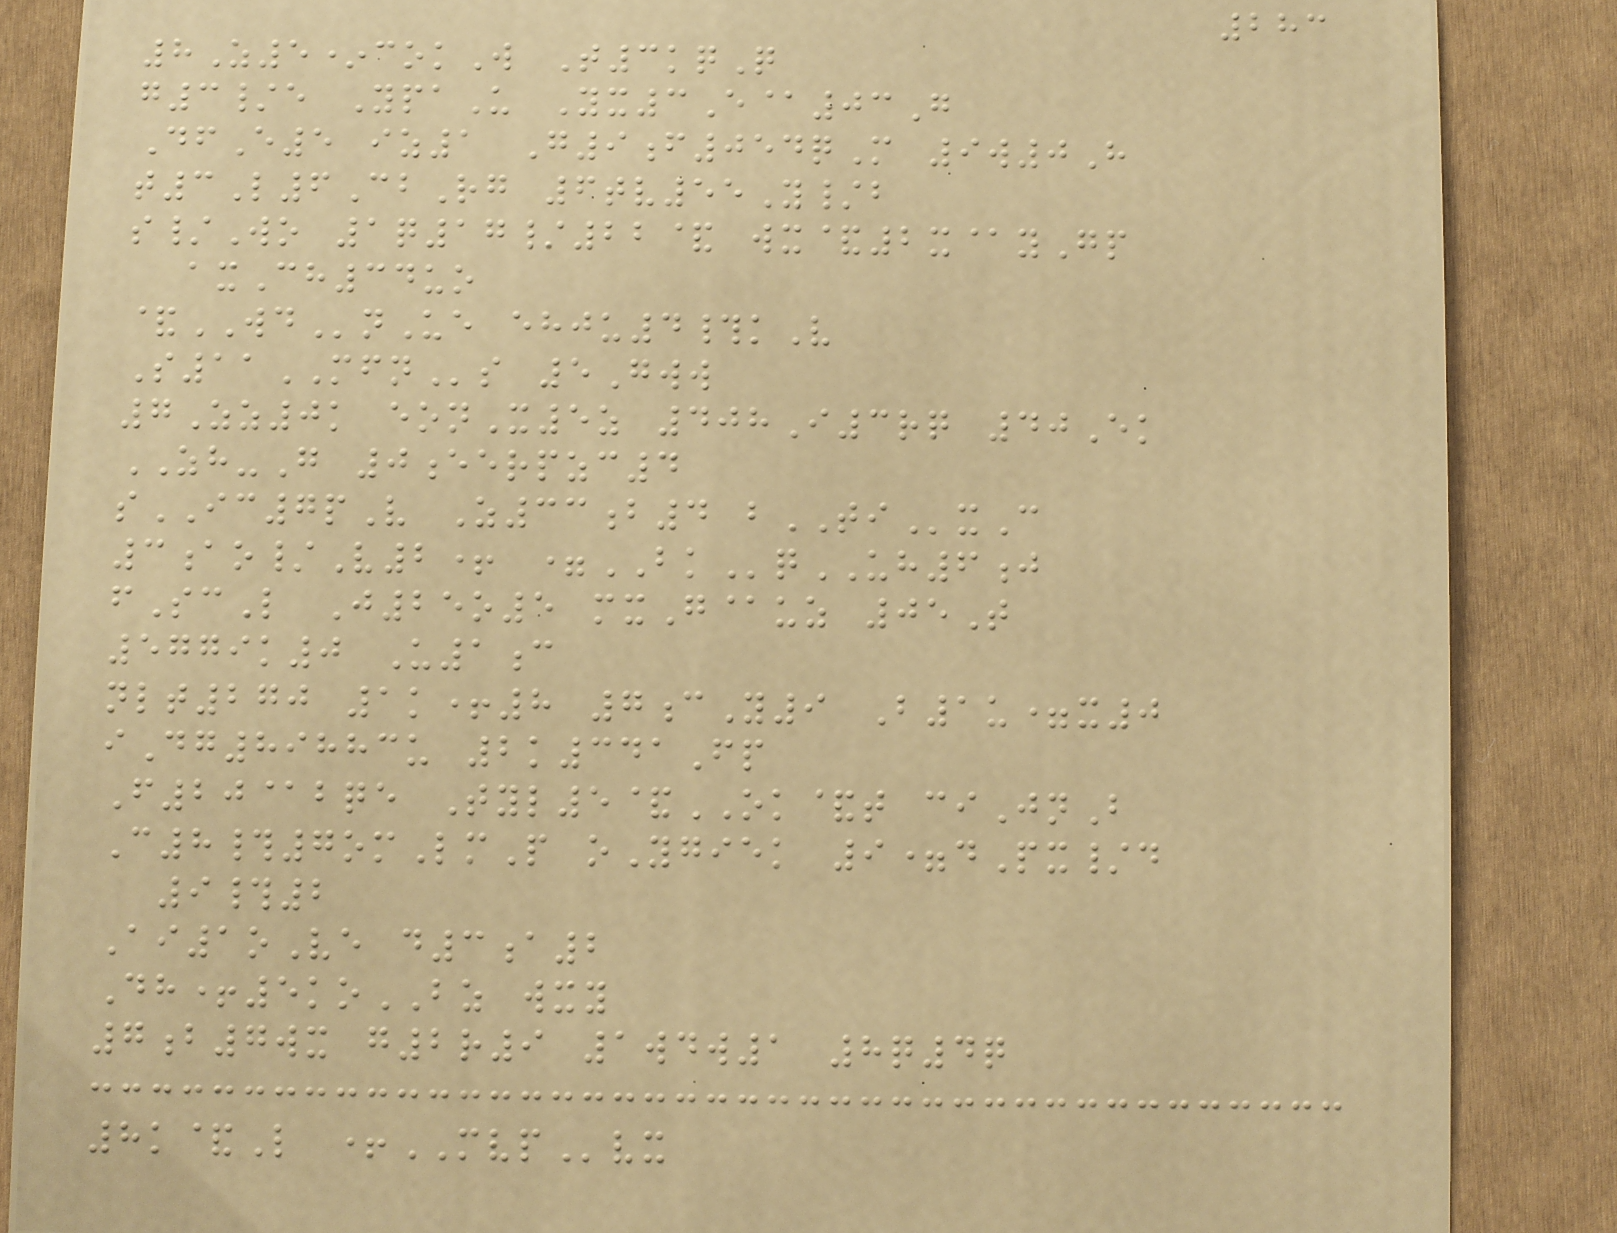283
8Z5*cokW T3kqQ
g3/e YpaU Yx3E@03G
DfE5 iz1 G9f054qM 9w0H
t3L6CbRg 6tv55Y/b
s/Wo 1q17/22& wx&2x@yGp
axCh34uo
&WDnUe ehju4#kV
S11MFNs 5Gww
7Zz0k eonX5z 408I3rq 40Ek
ZH-G 0eerpzc4
sIC7pV Z33b4 bTIxC
3ao/V2+ =BKqUH6j
fScL J25o5 mxG@uz 05T
5779k0 U1c
nlt270 1k+8 7cY9 B1u=x0
iDg89883u 2k341Fp
F20@bqe Tyl5&OK&t ciJnB
C8#7omLmP oYgiek 9=dPx/d
9#2
Ai1oVe d3a2
Dh+5koBZ wxy
7b7wx g2r9 1wdw1 8q4q
8k&L +MVPvx
